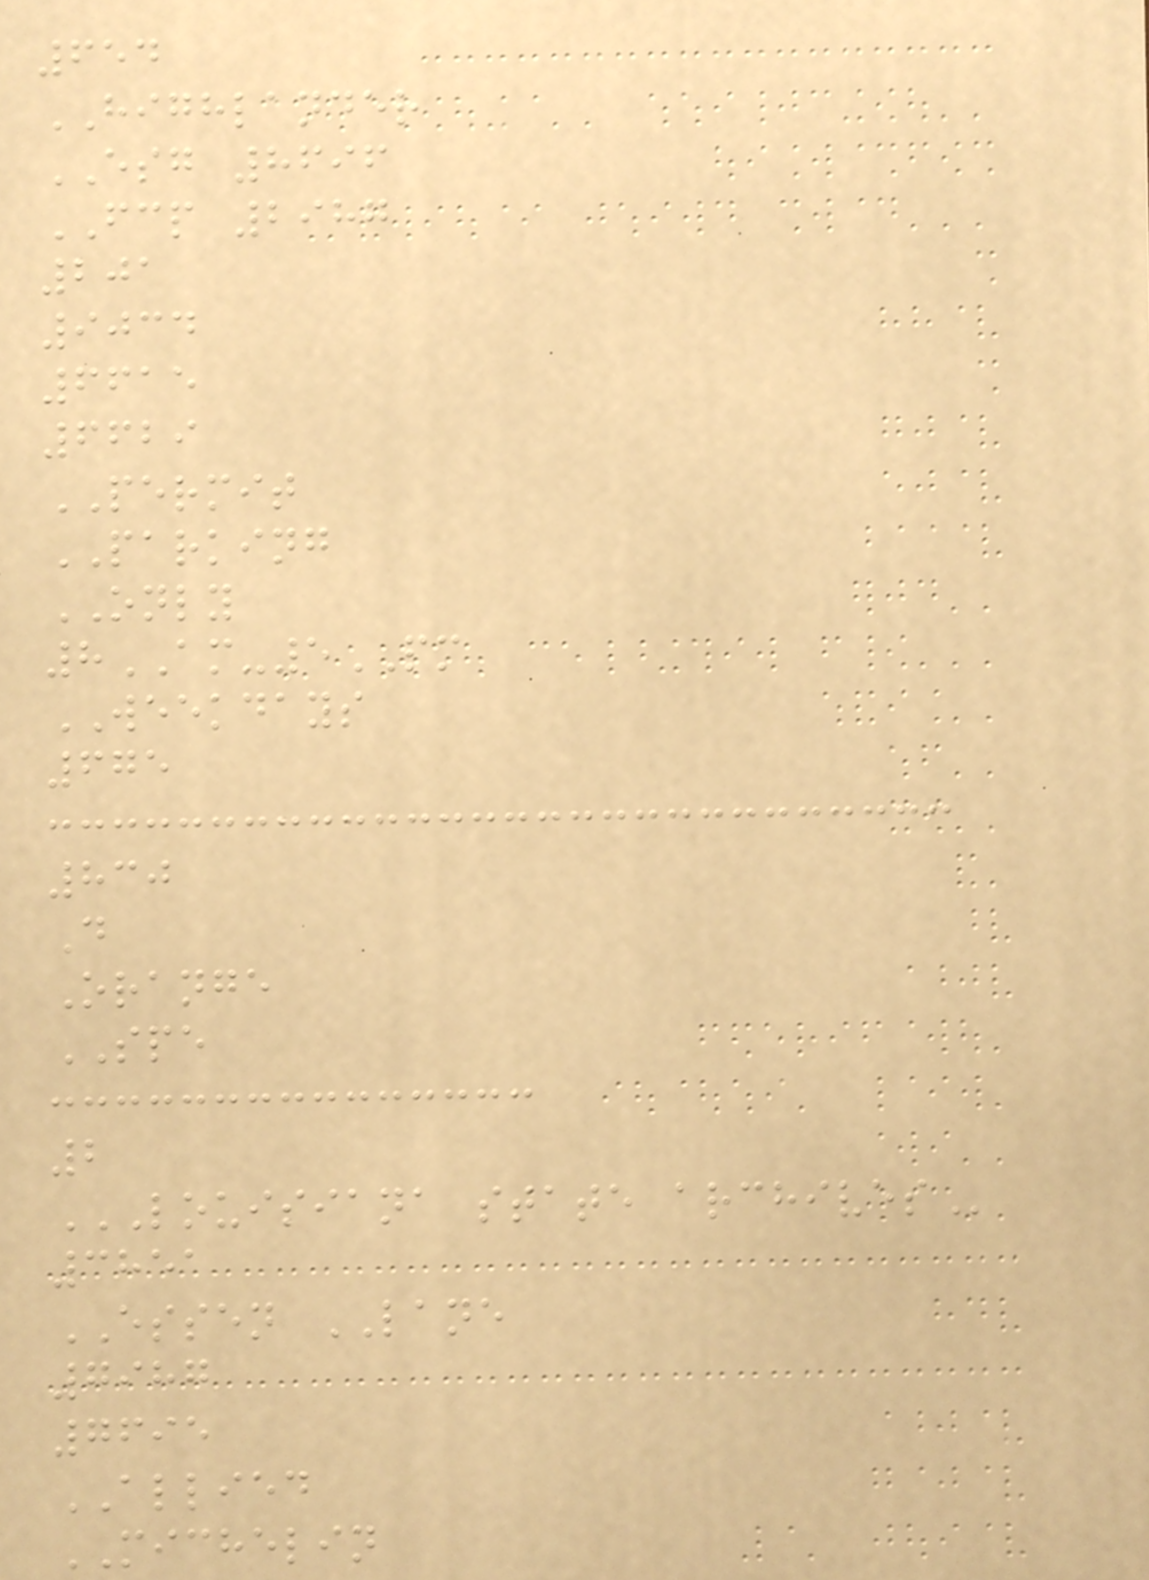654
HIGHLANDER
ESG 8696
FCP 2987
201
9034
6615
6629
PERMIT
PARKING
ONLY
8AM-5PM
WEEKDAYS
675
830
D
Orange
SPE
2
LOUISIANA STATE ARCHIVES
3851
ESSEN LANE
7987
7695
ALLIED
MICHELIN
